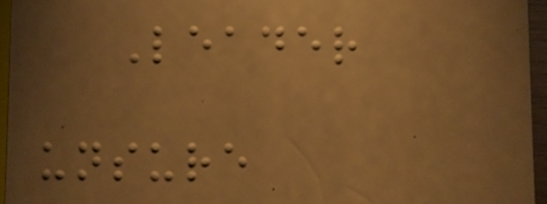Leader
unsure
